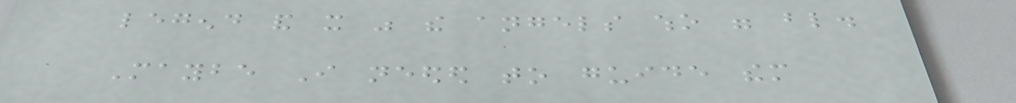legend and it was the angels who were blind.
Maybe I needed to guide them
